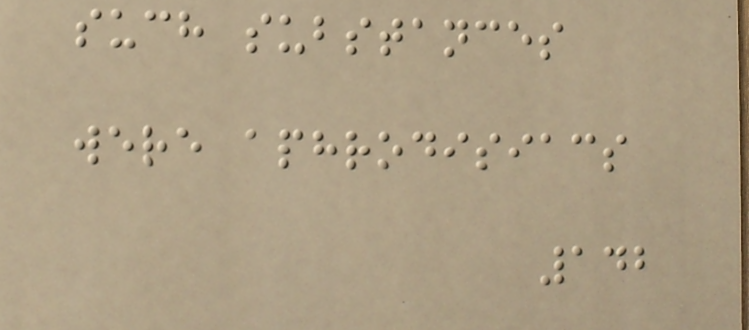such substances
were aphrodisiacs
142
